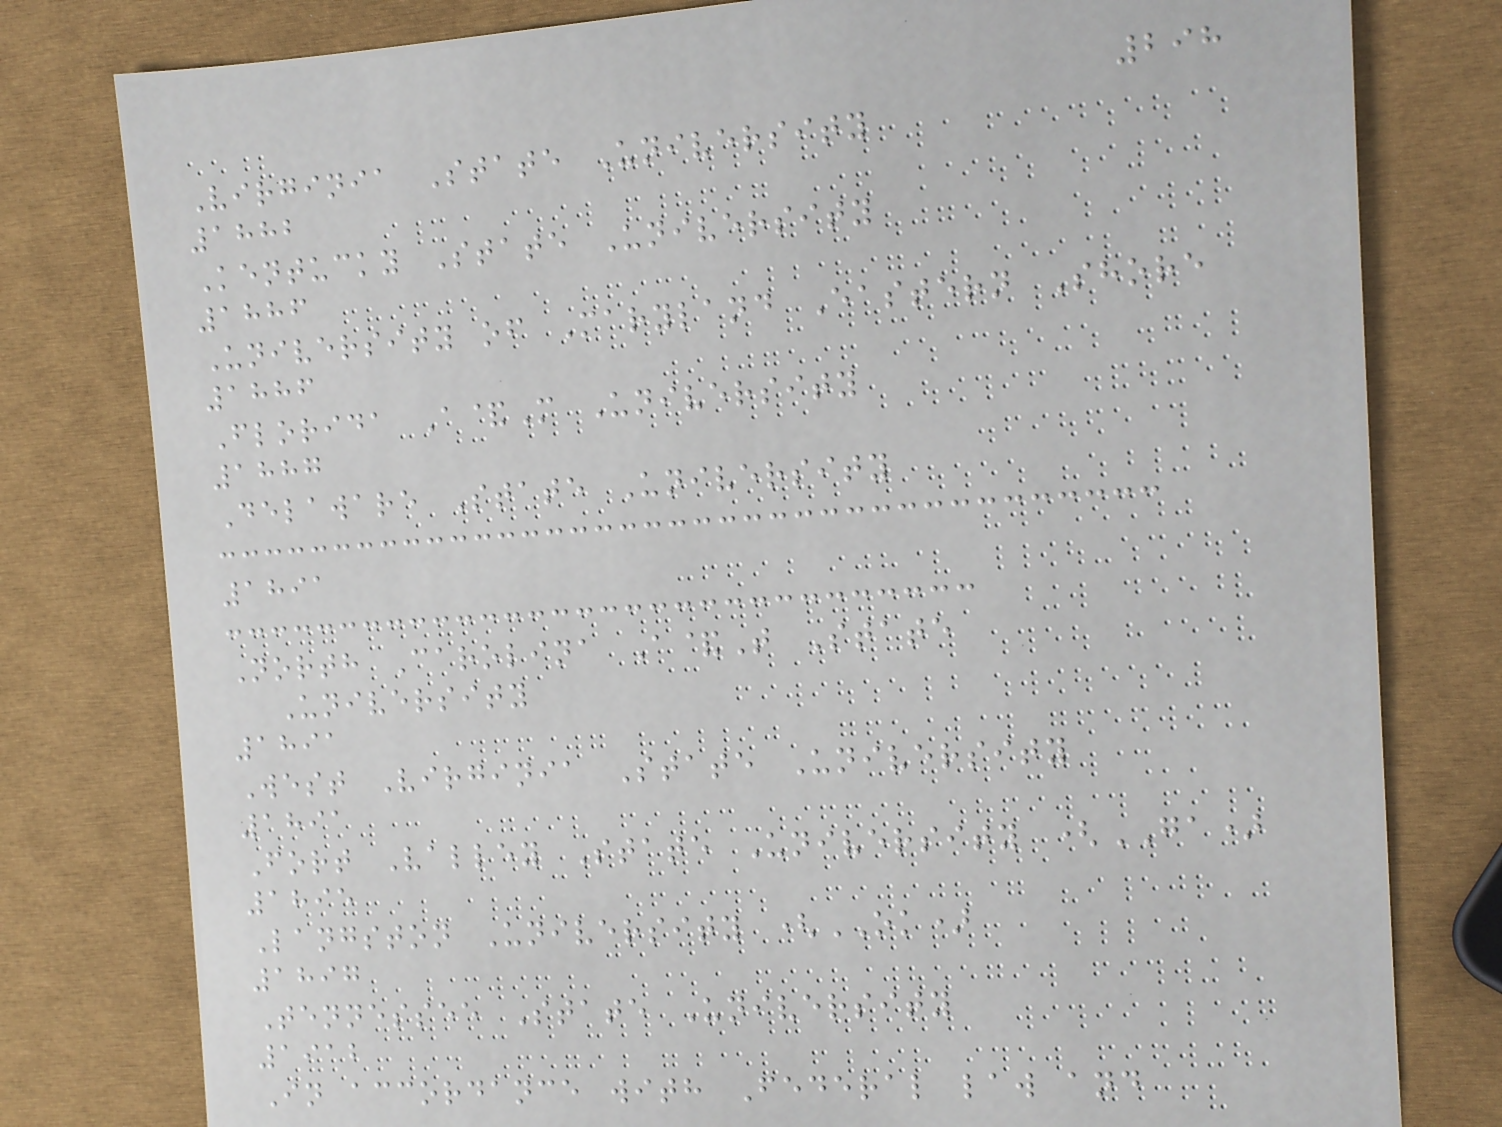298
Virginia State University
1882
Kentucky State University
1886
University of Maryland Eastern Shore
1886
Florida A&M University
1887
Delaware State University
1891
North Carolina A&T State
University
1891
West Virginia State University
1891
Fort Valley State University (GA)
1895
Langston University (OK)
1897
Tennessee State University
1912
In accordance with Federal law and
